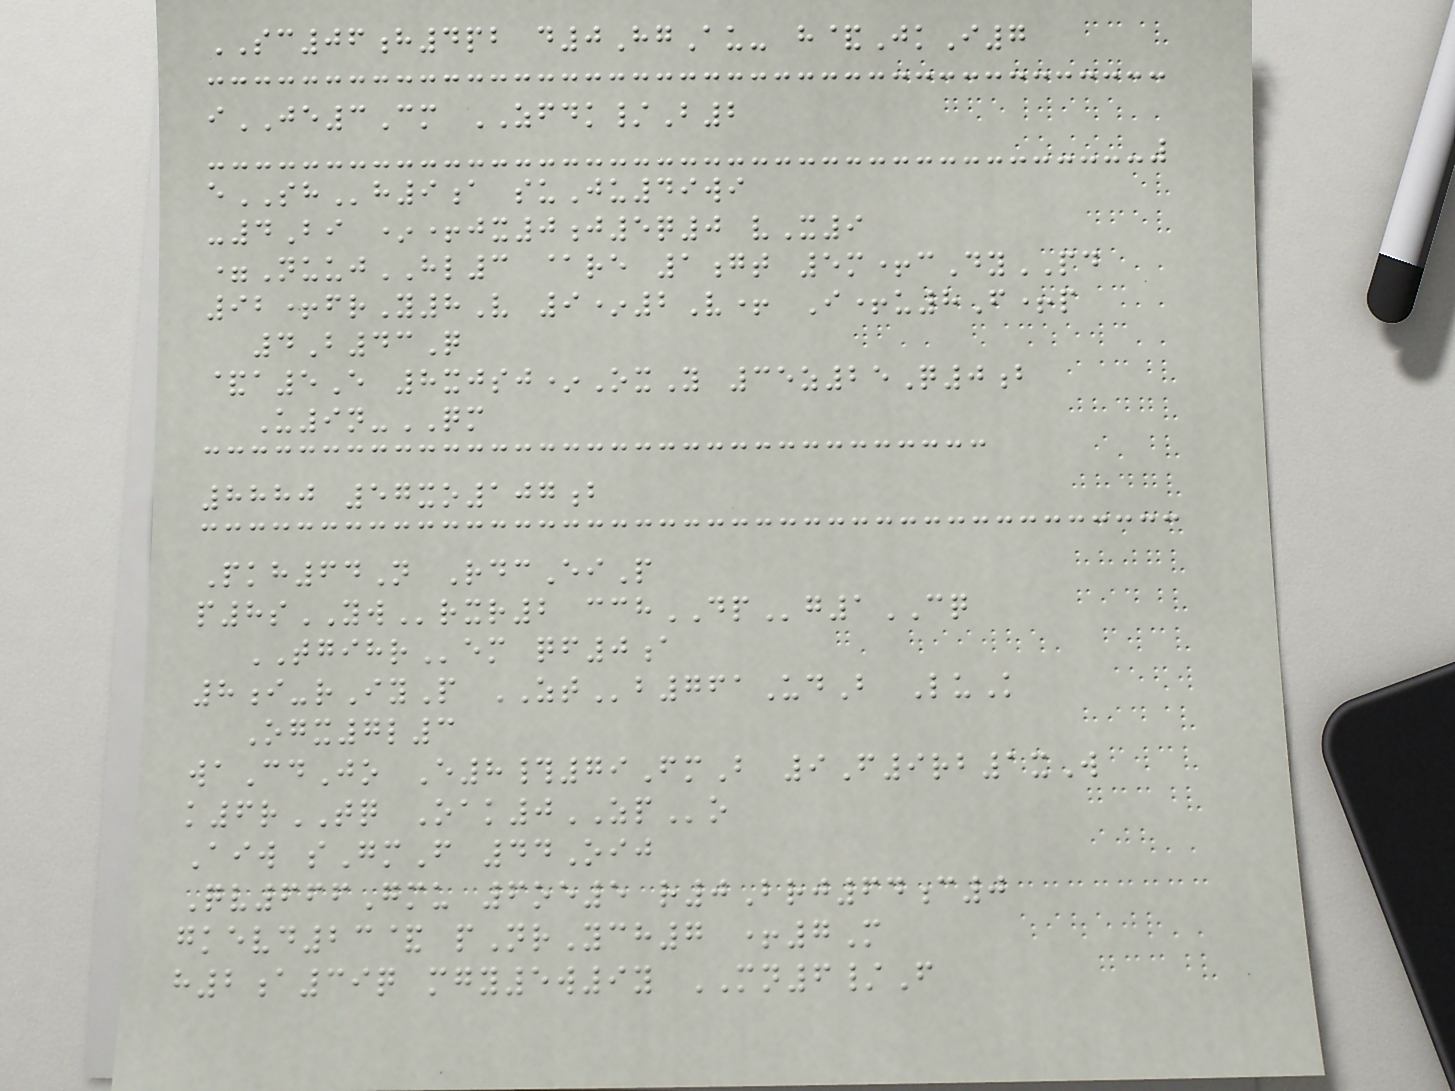SC06h4pb d0HgAu- h&JkI7
iJE3Cm ZFDK/B2
eSHh9a suJu49wi
-4Bi *+jx0j5q0 vX9
=NuujHL3 @re 1gt 5m+cDyPD
92+frY8V 9*2V+ I+u8F+p
4B43Q
&a5E 8xjsj*OxY 35z25Q0b
U9n-QM
8880 57xo107b
Pkh64N RdcEiP
p8sYWrxr2 cchDPg1CQ
TGIHRem qf0a
8i-rIyP ZTb761UdB LuK
Ogx7l3
waCdJo E8#79FmB 9F9rb1xW
k6rTQ Oak0ZPo
Aiw sGmF 44Oij
Qv666Gmu 6oe5 r0Brj64c0
gkevd23& pNrYch7 +7M
h2a39q mgy5w9y MN6/F
